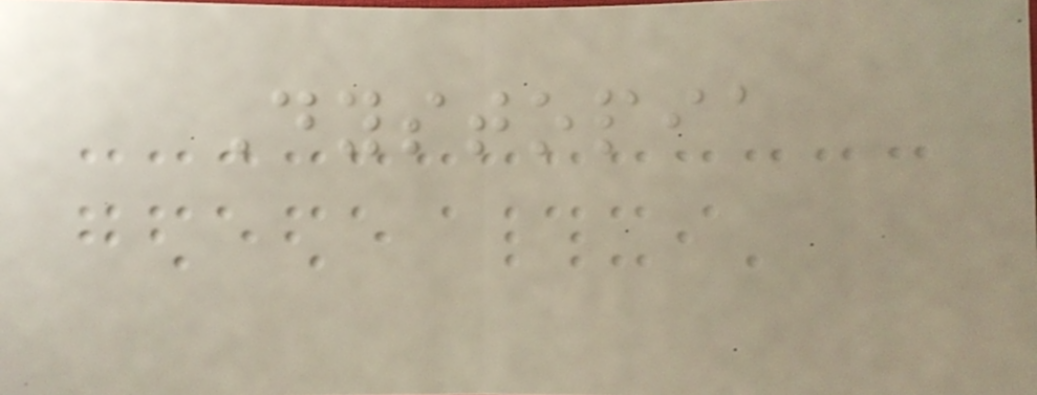Dystopia
